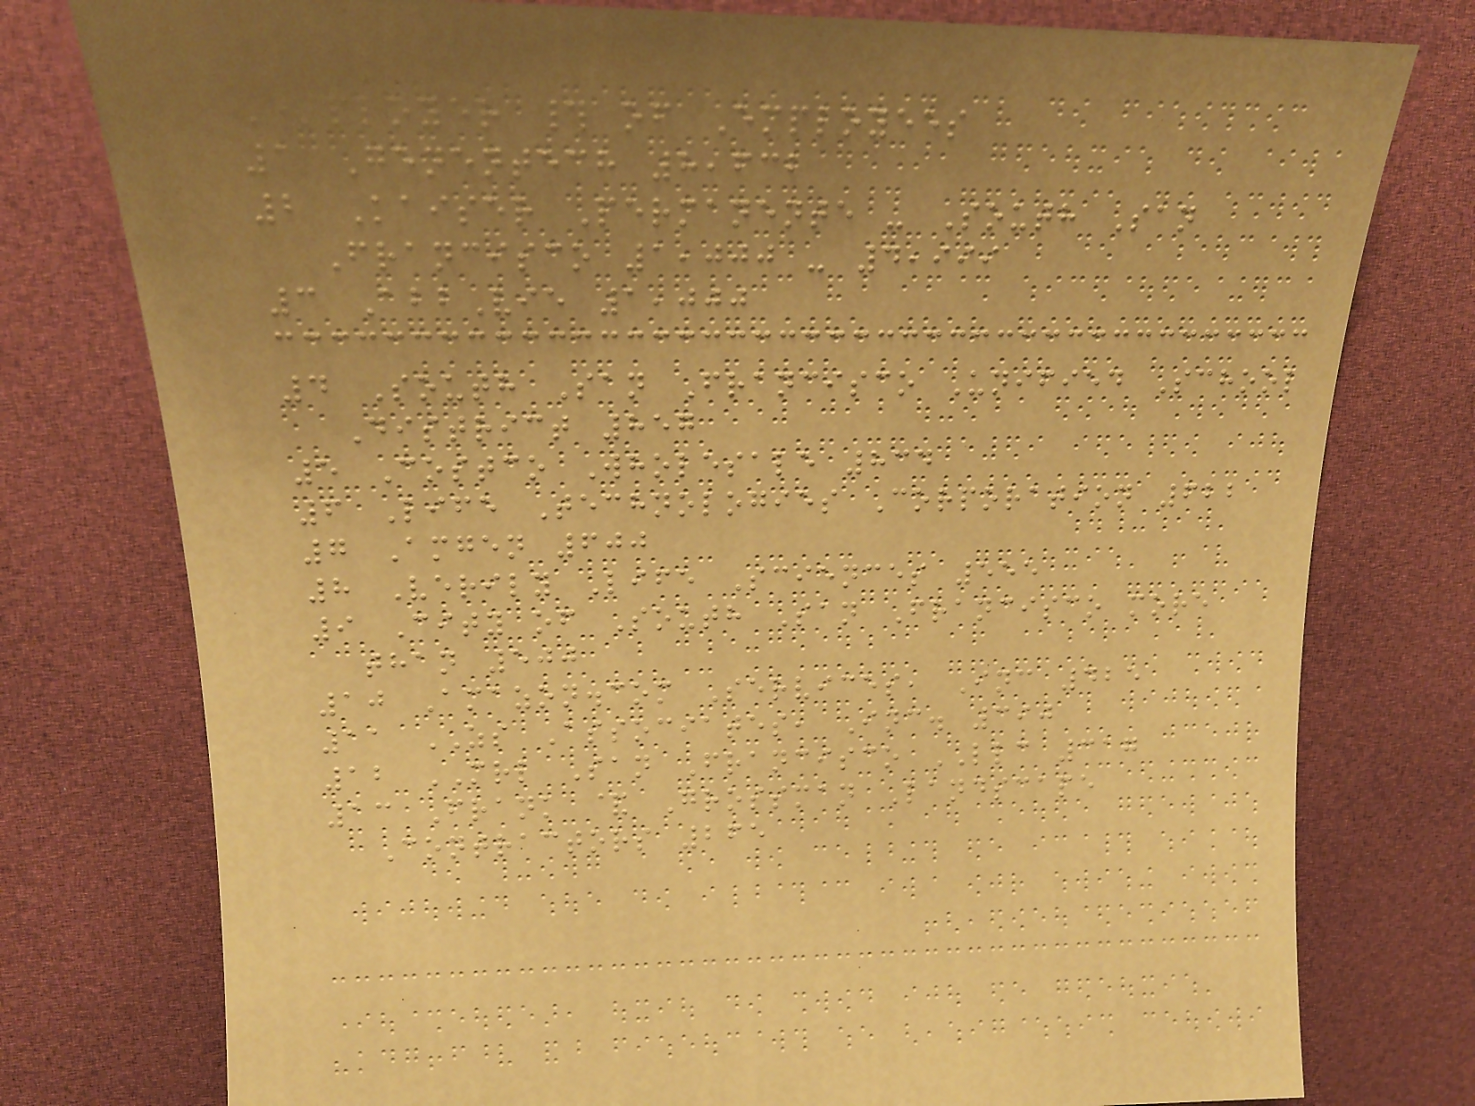Employer # of Employees
1 Genentech 8,632
2 Kaiser Permanente - South San
Francisco 1,000 - 4,999
3 AbbVie 1,000
4 South San Francisco Unified School
District 857
5 Costco Wholesale 834
6 Life Technologies Corporation 622
7 Amgen 600
8 Verily Life Sciences 555
9 City of South San Francisco more
than 500
10 Amazon.com Services, Inc 425
11 ZS Associates, Inc. 390
12 MRL San Francisco LLC 317
13 Frank & Grossman Landscape
Contractors 265
